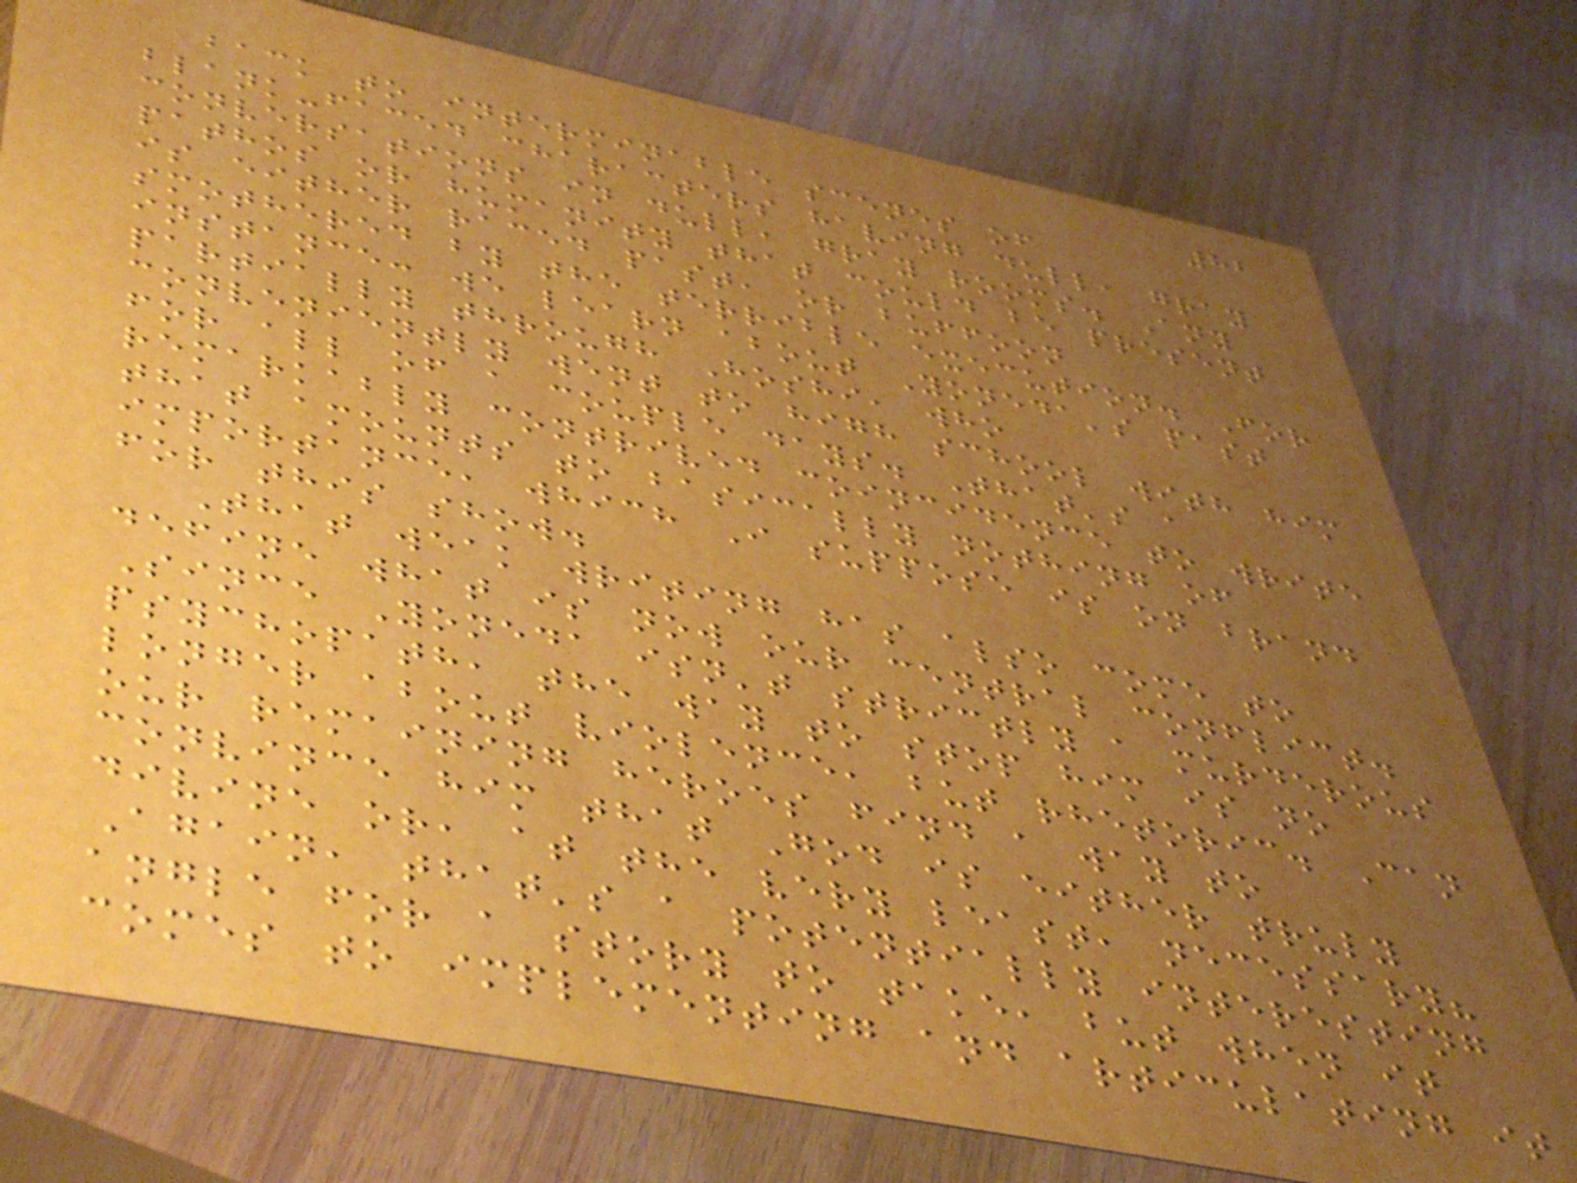82
back to interminable scenes of
blank-faced characters having dull, gray
conversations in dull, gray rooms. Any
pathos or humanity that could be present
is either raced past, or buffoon
smothered by the terrible execution. For
instance: we learn about Yoneda's past
partially through Hoshi, who
conveniently went to high school with him
for all of a couple days. That's a
remarkably contrived coincidence to write
that amounts to basically nothing of
importance, which I suppose is on brand
for this show.
That weak writing has also come to
define what is now our central conflict.
Since Yoneda isn't strictly a murderous
psychopath, the way to stop him is no
longer about violence, but rhetoric. Can
our remaining heroes find a way to
convince him that God is either truly
divine or, at the very least, necessary?
Again, that's a potentially interesting
angle for a story to take, but when it
comes to implementing and articulating it
